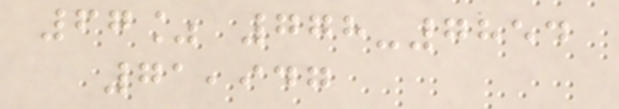67% 778-7854
71,947
